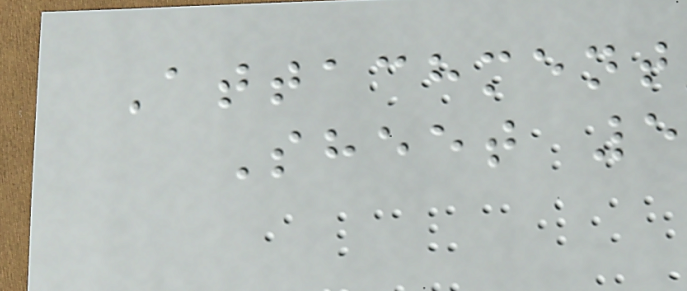Attachment
Sheet 5
